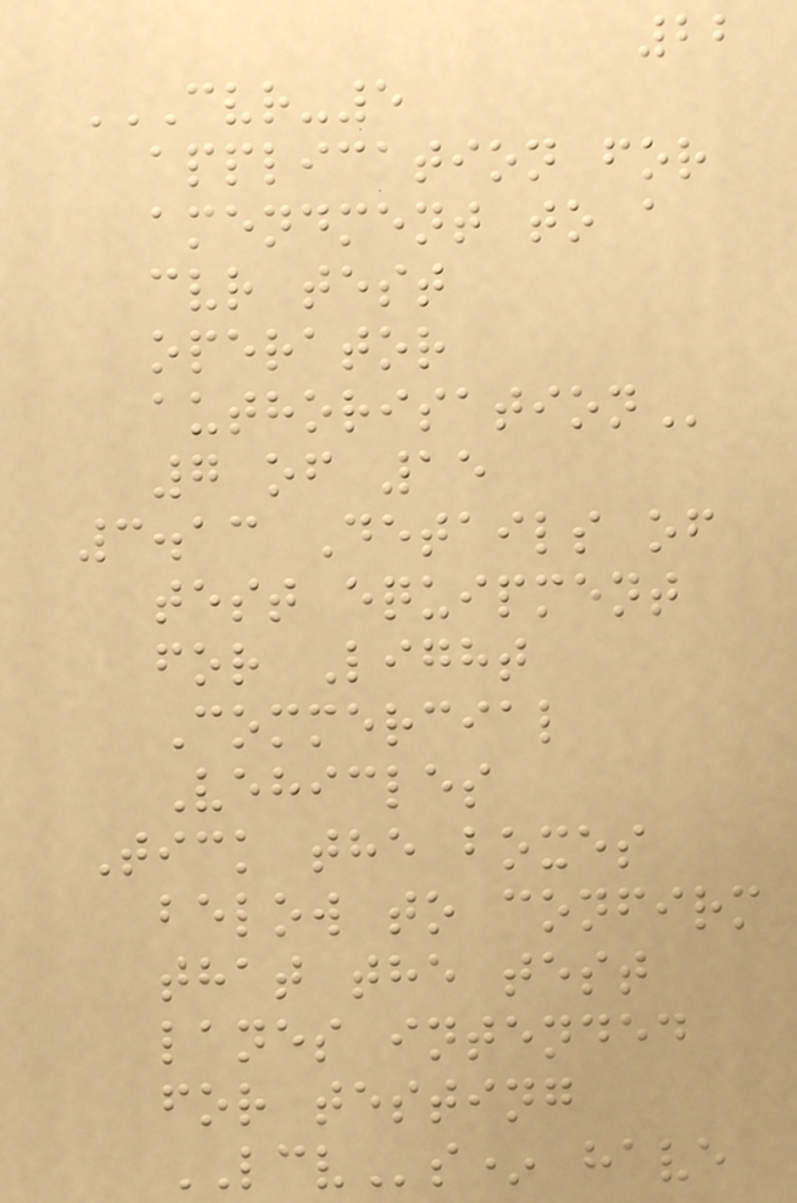22
CVR-5
APPLICATION FOR
AMENDMENT TO A
CVR TEST
OPERATOR
AUTHORISATION
7 of 15
3.13 Details of
test equipment
for Light
Commercial
Vehicles
Tick the boxes
below to confirm
that the test
lanes intended
for testing
LCVs* have
